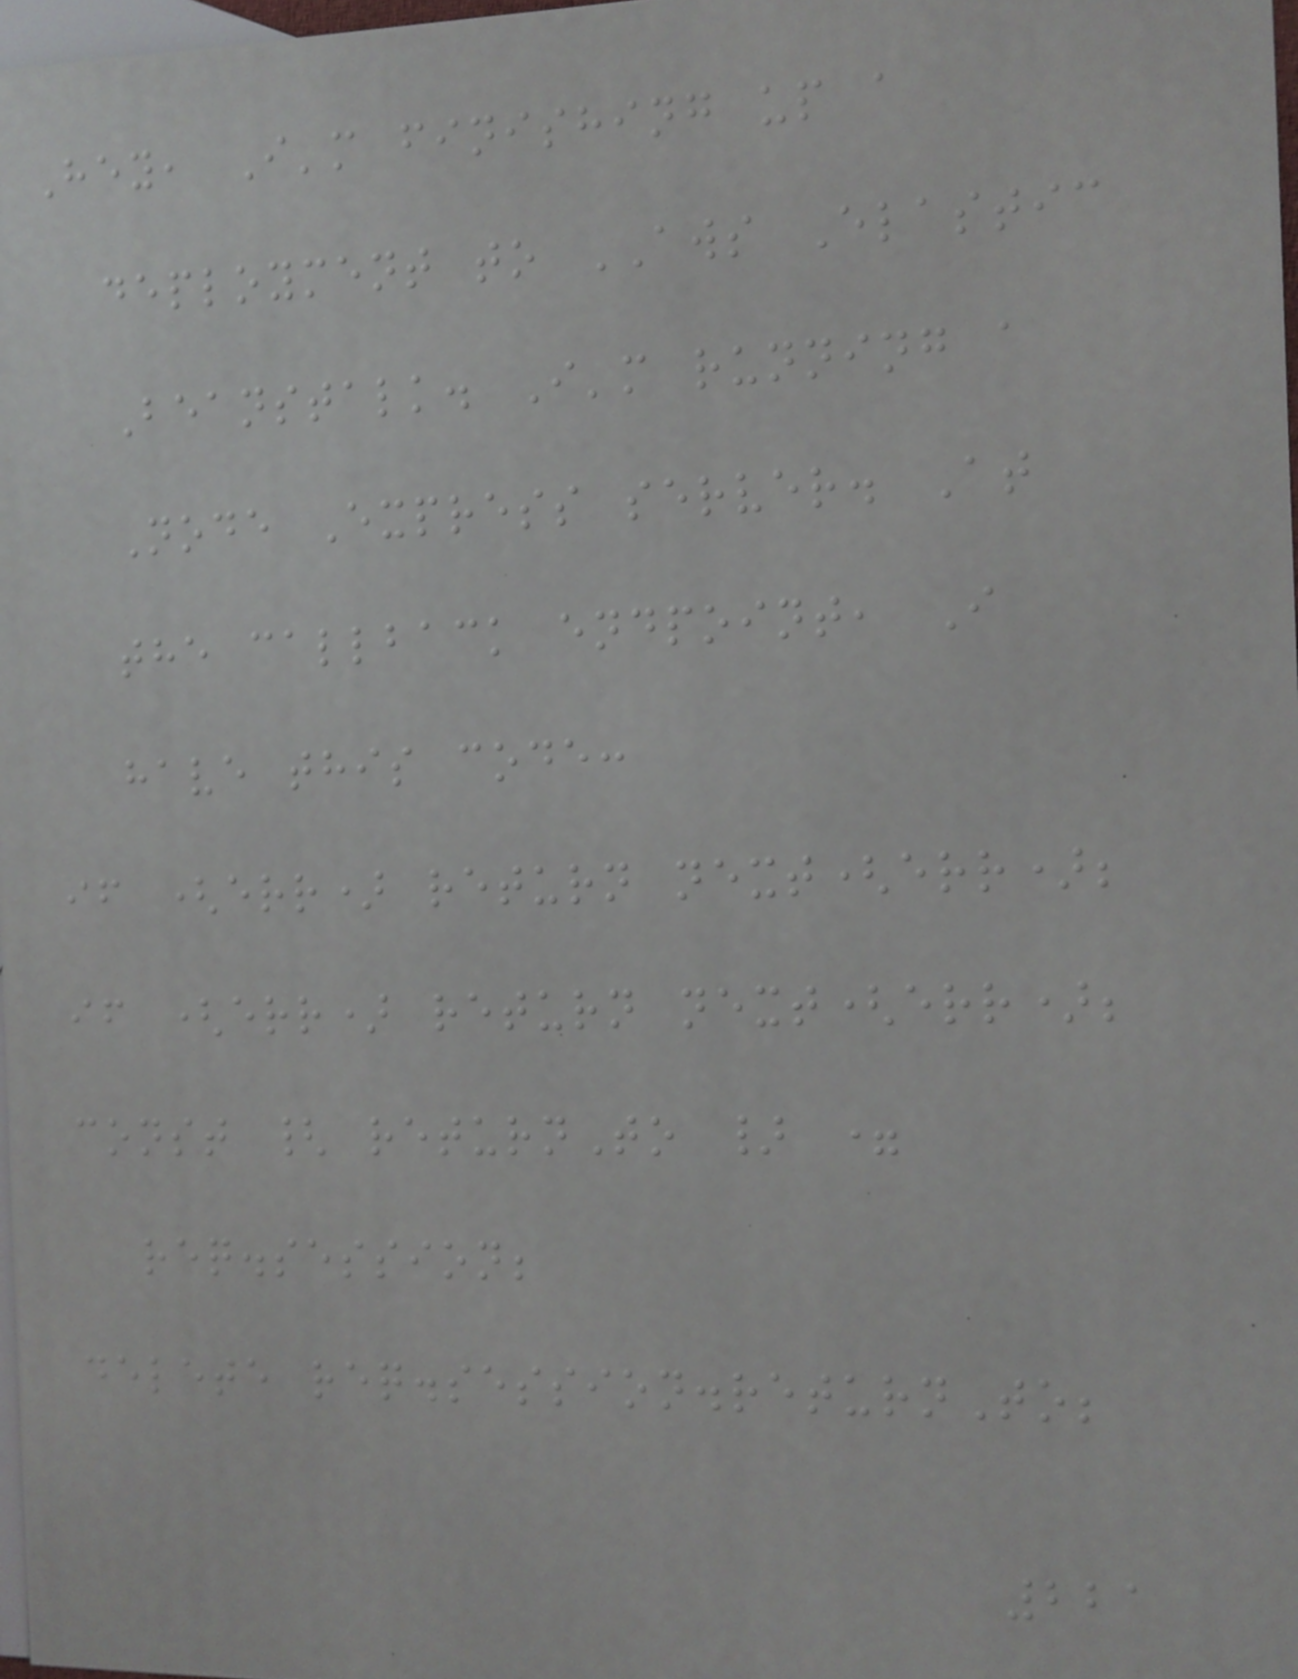Hey, I'm finishing up a
deployment to AWS Elastic
Beanstalk. I'm running a
Node Express server. At
the callback endpoint, I
have this code:
if (err) return next(err);
if (err) return next(err);
const { returnTo } =
req.session;
delete req.session.returnTo;
221
